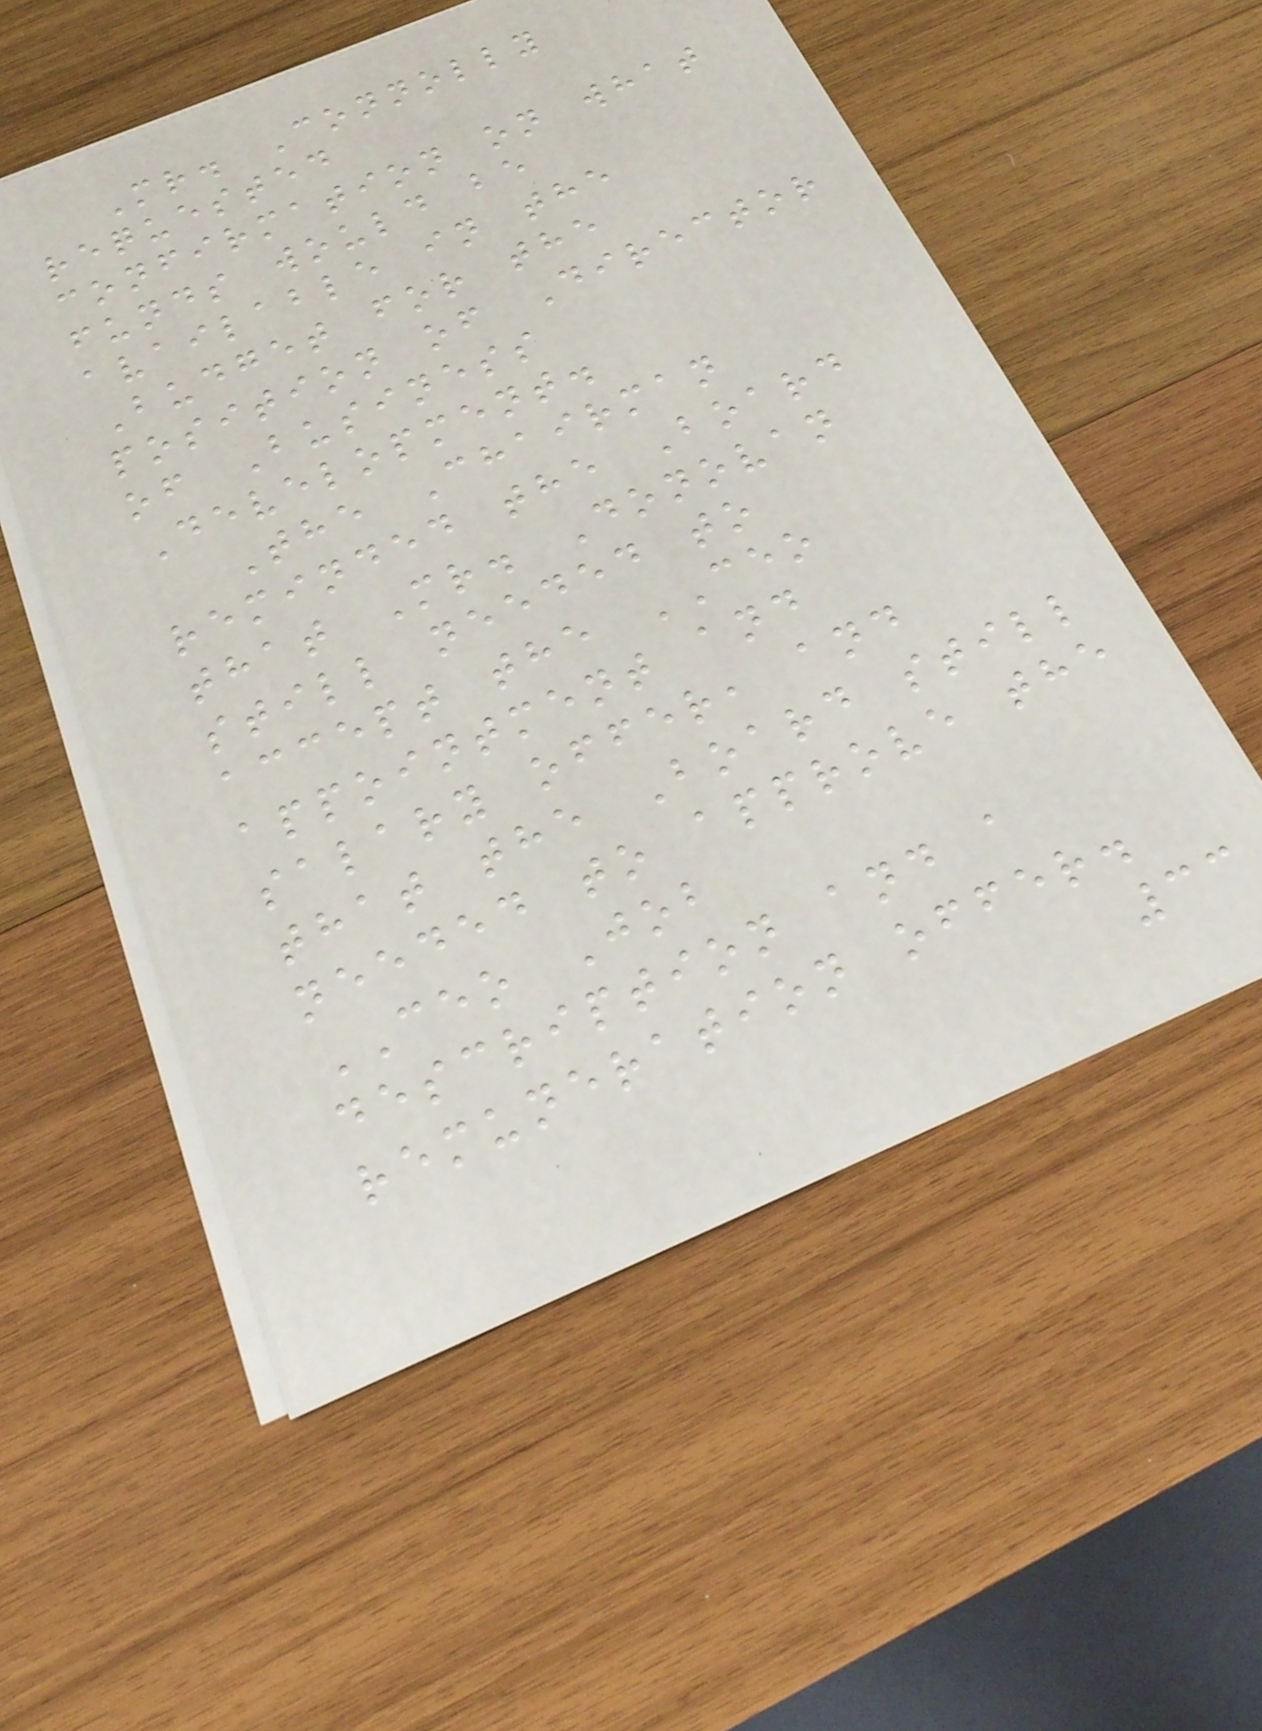Mr. Connolly
requested
confirmation on what
funds would be
available in the
Budget for the
position of Director
of Business
Development.
The Chairman
reminded the Board
that Mr. Donovan
still needed to
accept the CEO
appointment and
salary offer, and
that the Board still
needed to approve the
CEO Job
description and a
remuneration offer.
33
